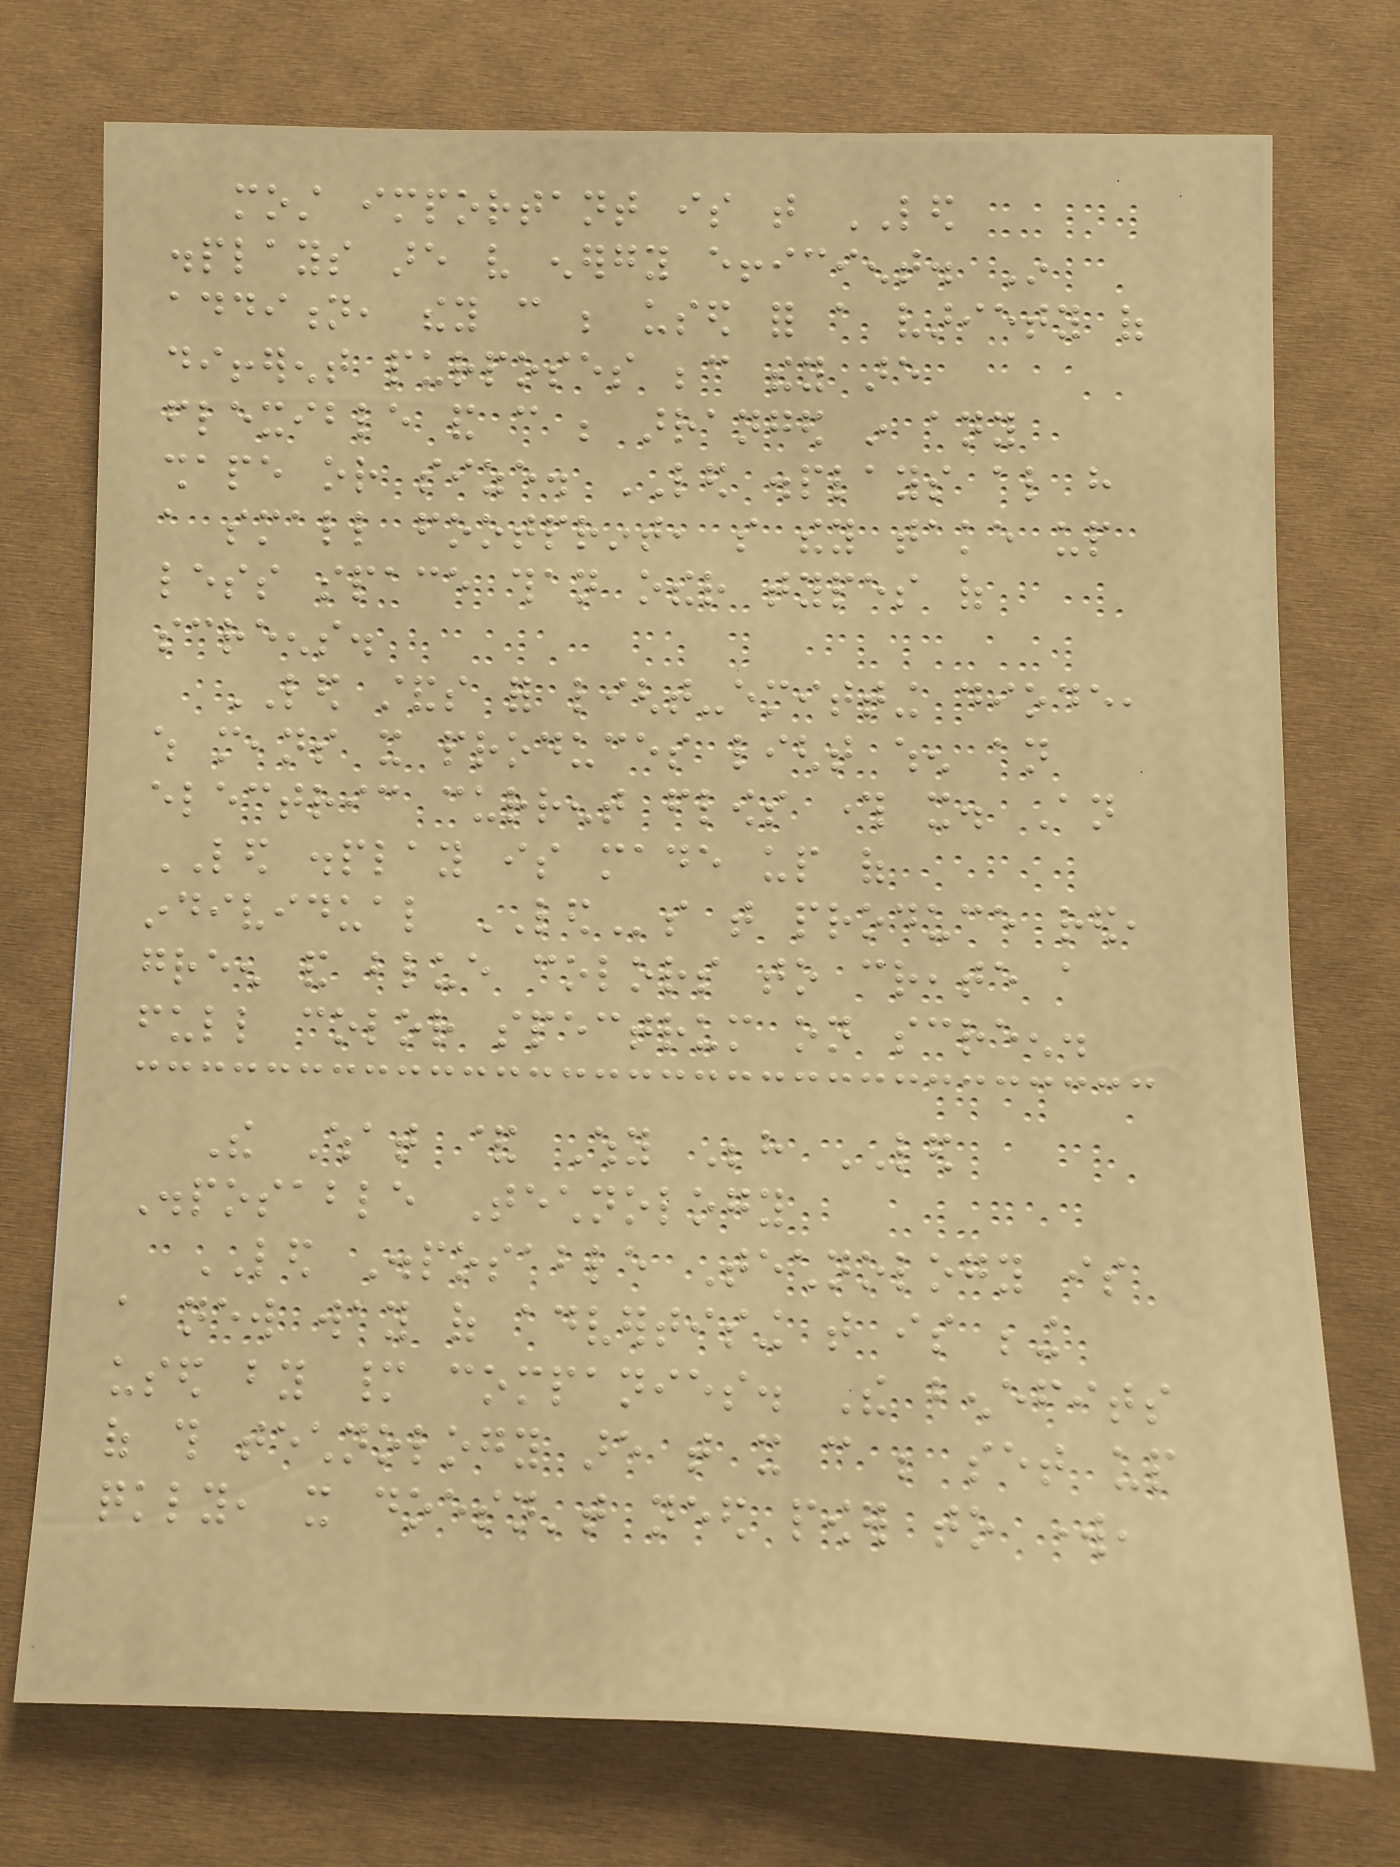most important is that LED
displays are very energy efficient. In
addition, they can be used for a variety of
different purposes because they are
flexible and can be arranged in any
shape or size. LED displays also have
a small footprint, so they take up
less space than other types of
screens.
LED stands for light-emitting diode,
which means it produces light when an
electric current flows through it. An
LED display is made up of
individual LEDs that produce red,
green and blue colors to create a
full color spectrum on screen.
The What & Why Behind LED
Disposable Technology
LED Disposable Technology is
a new way of advertising that is being
used by many companies. The benefits
of this technology are that it can be set up
quickly, it doesn't need power to work,
